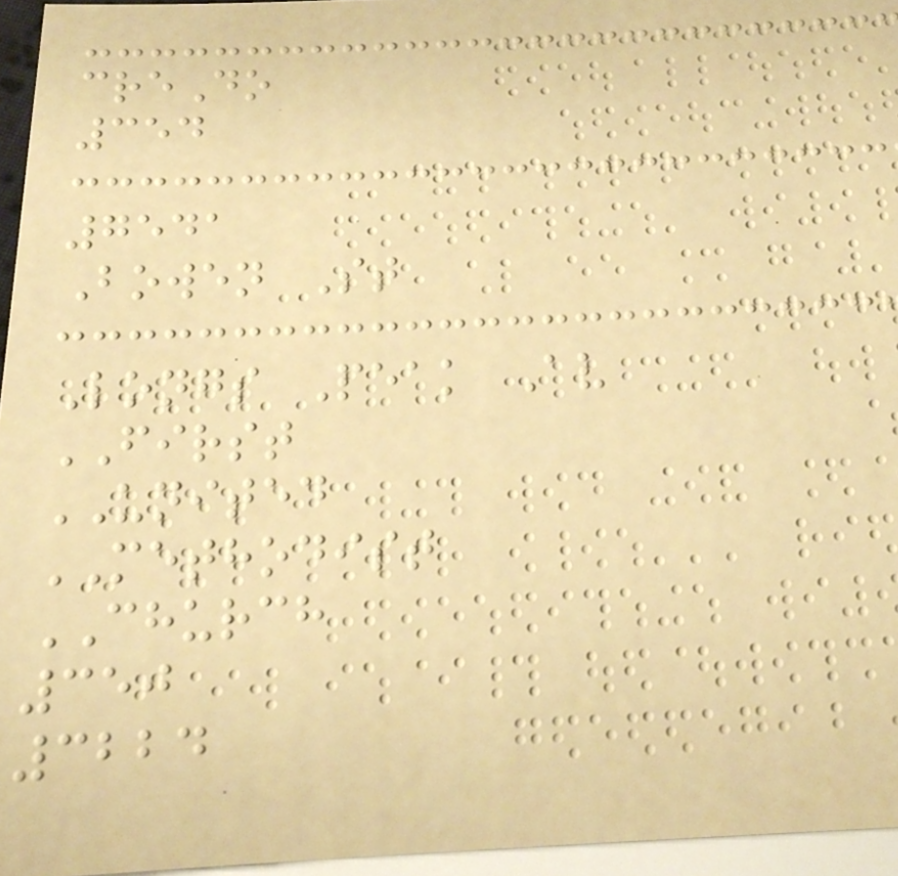creDo
354
7541
Bowen St
Longs Peak Av
FIRST
UNITED
METHODIST
CHURCH
350
3224
